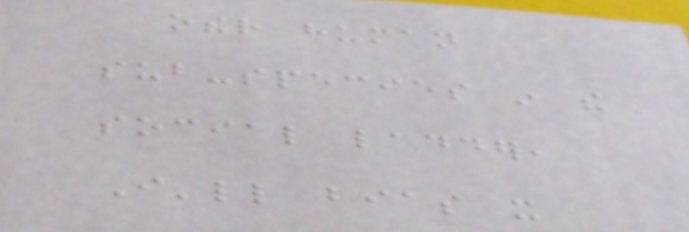other human
sub-species in the
social ladder,
I'll bias it
